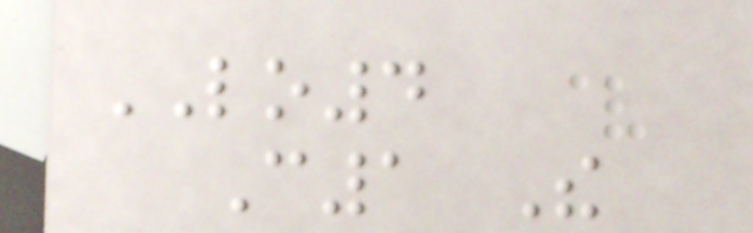LO4
C1 The
